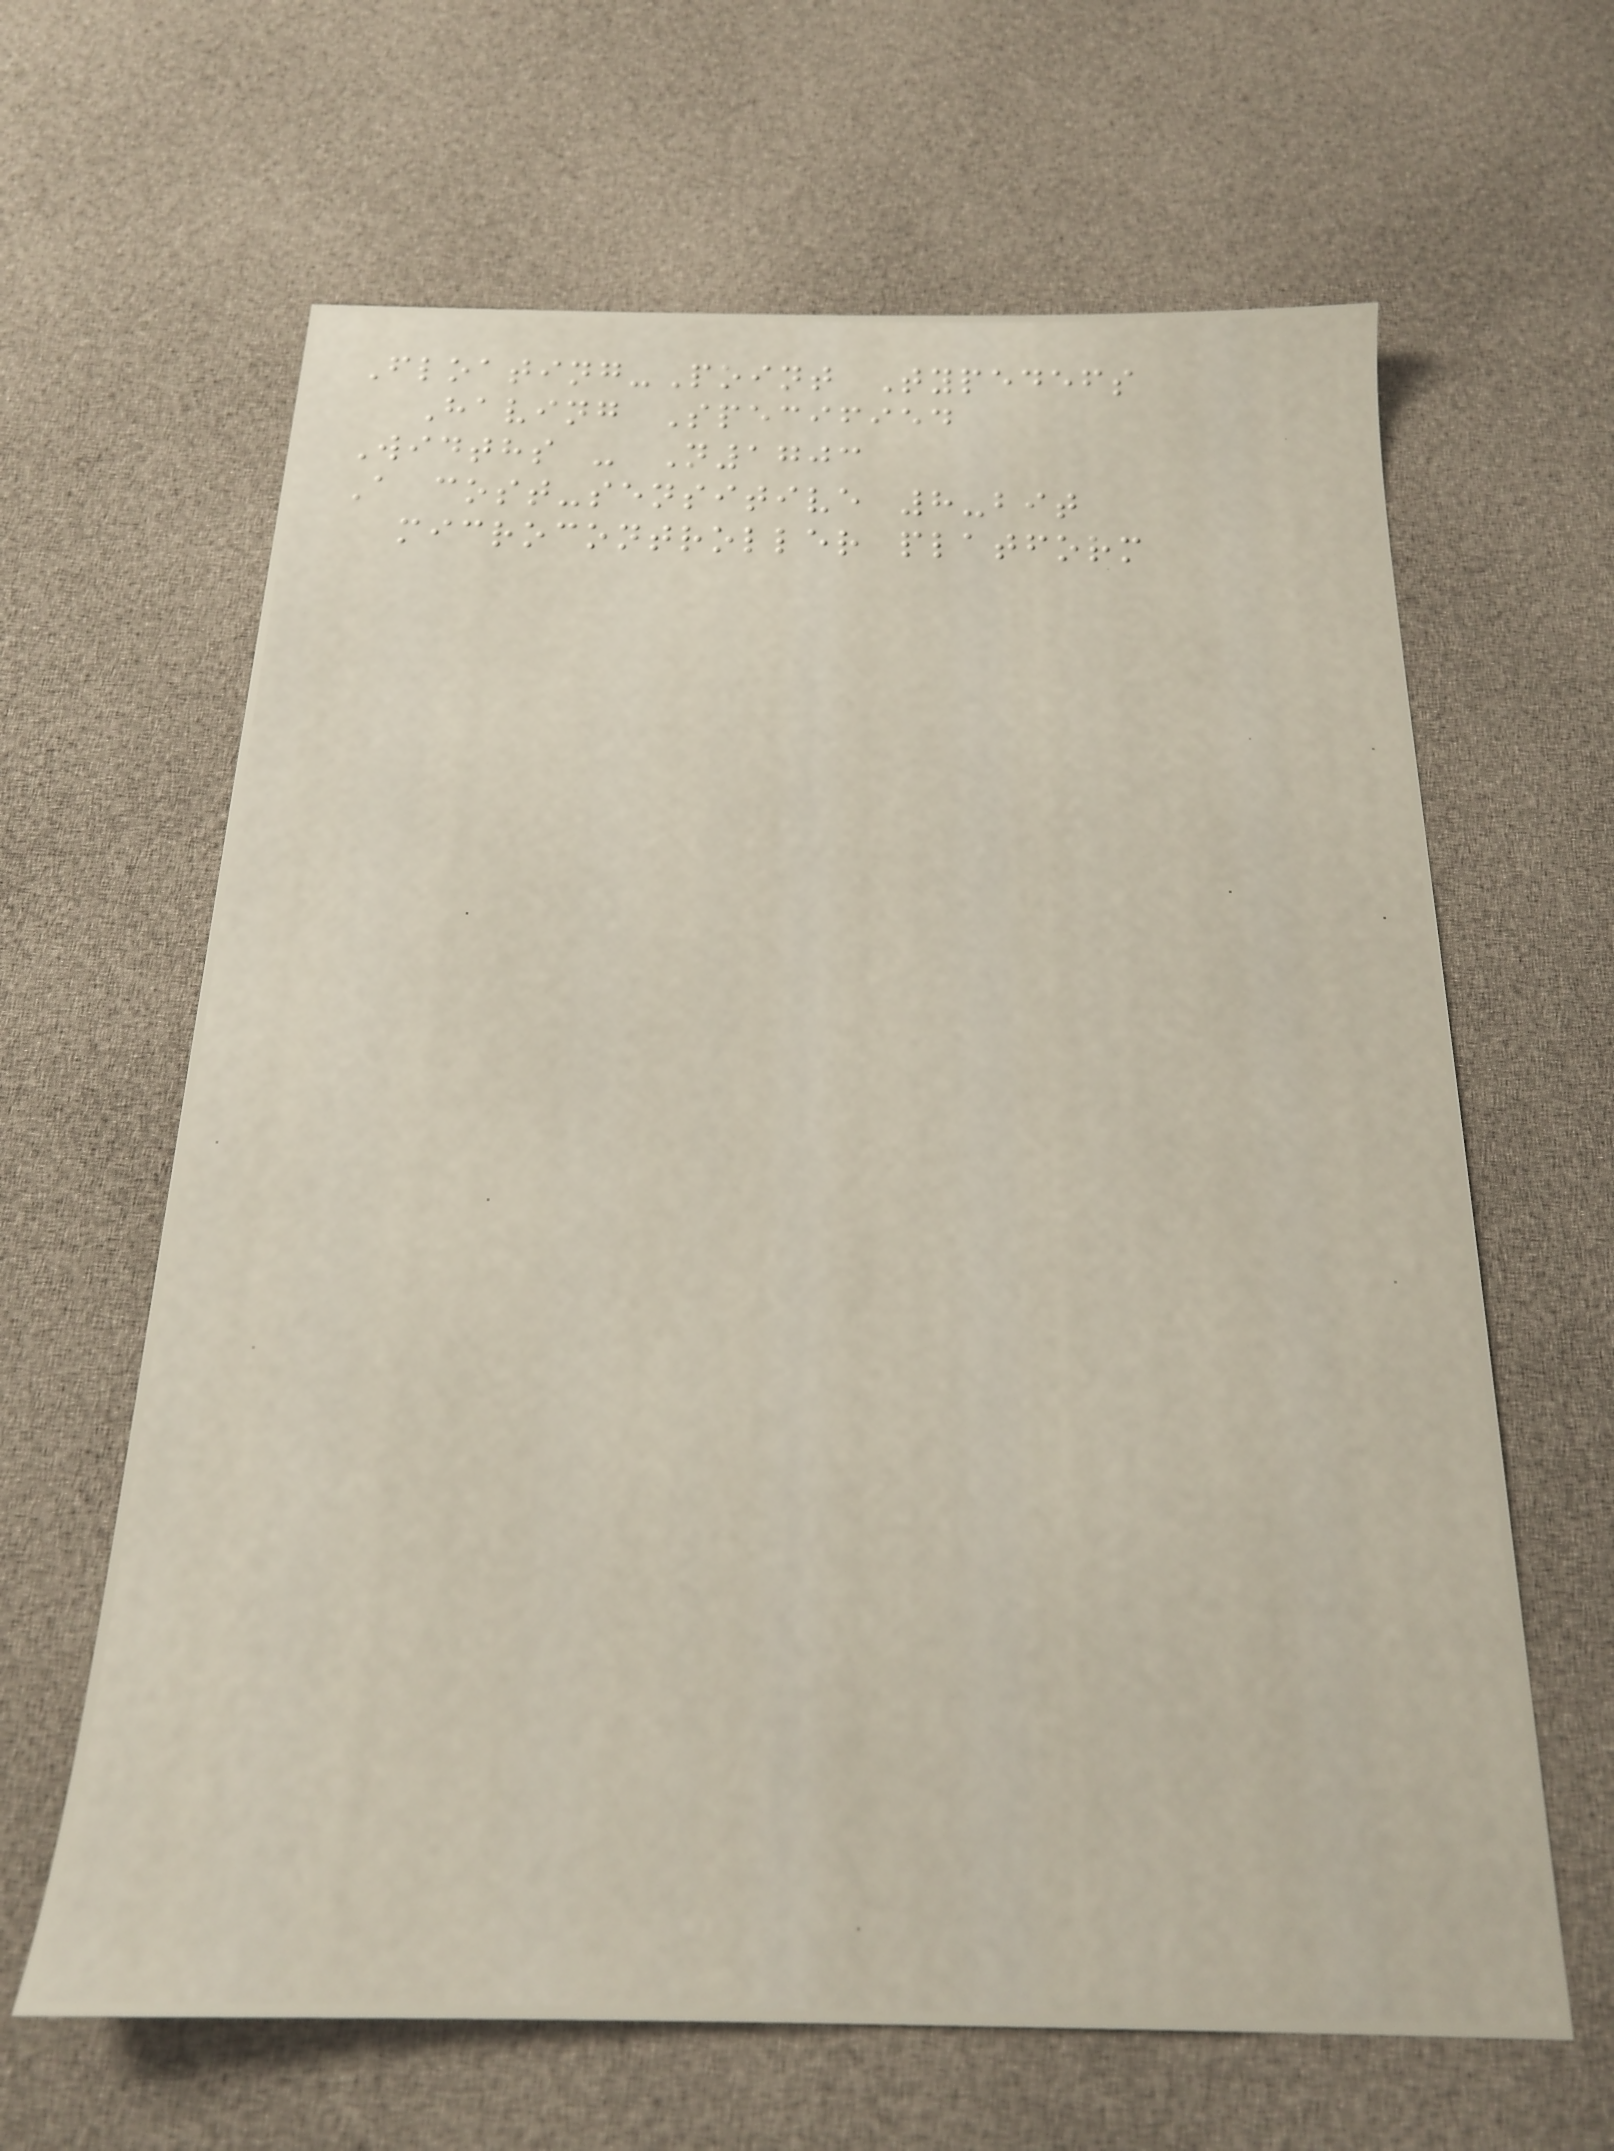Floating-Point Typedefs
Having Specified
Widths - N1703
A cost-sensitive 8-bit
microcontroller platform
